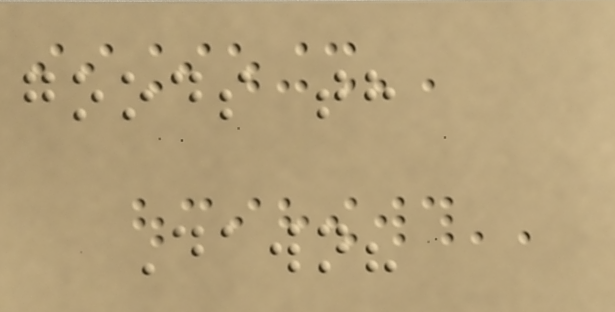goods th
Dawn?
